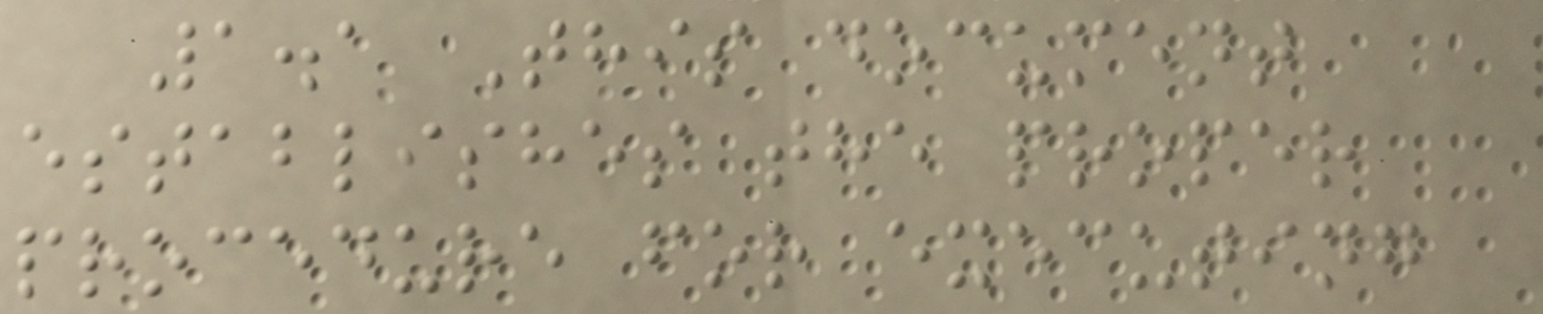1.1 This document
establishes the proper
procedure for executing
